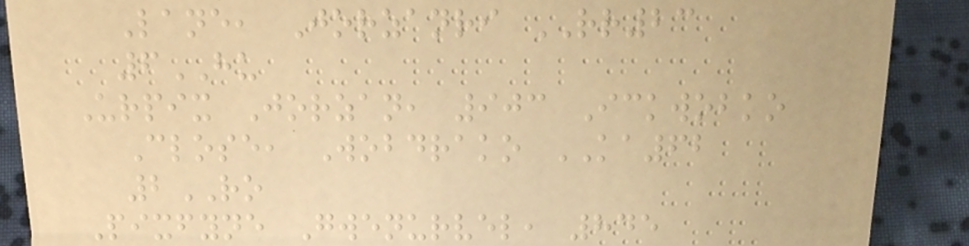Lane, Jorzanri RR23
6HU
Urpix Jorzan, 903 Ickwobko
Close, Wobdrako KA62
2RO
Pixfyne Gwenurvel, 845
